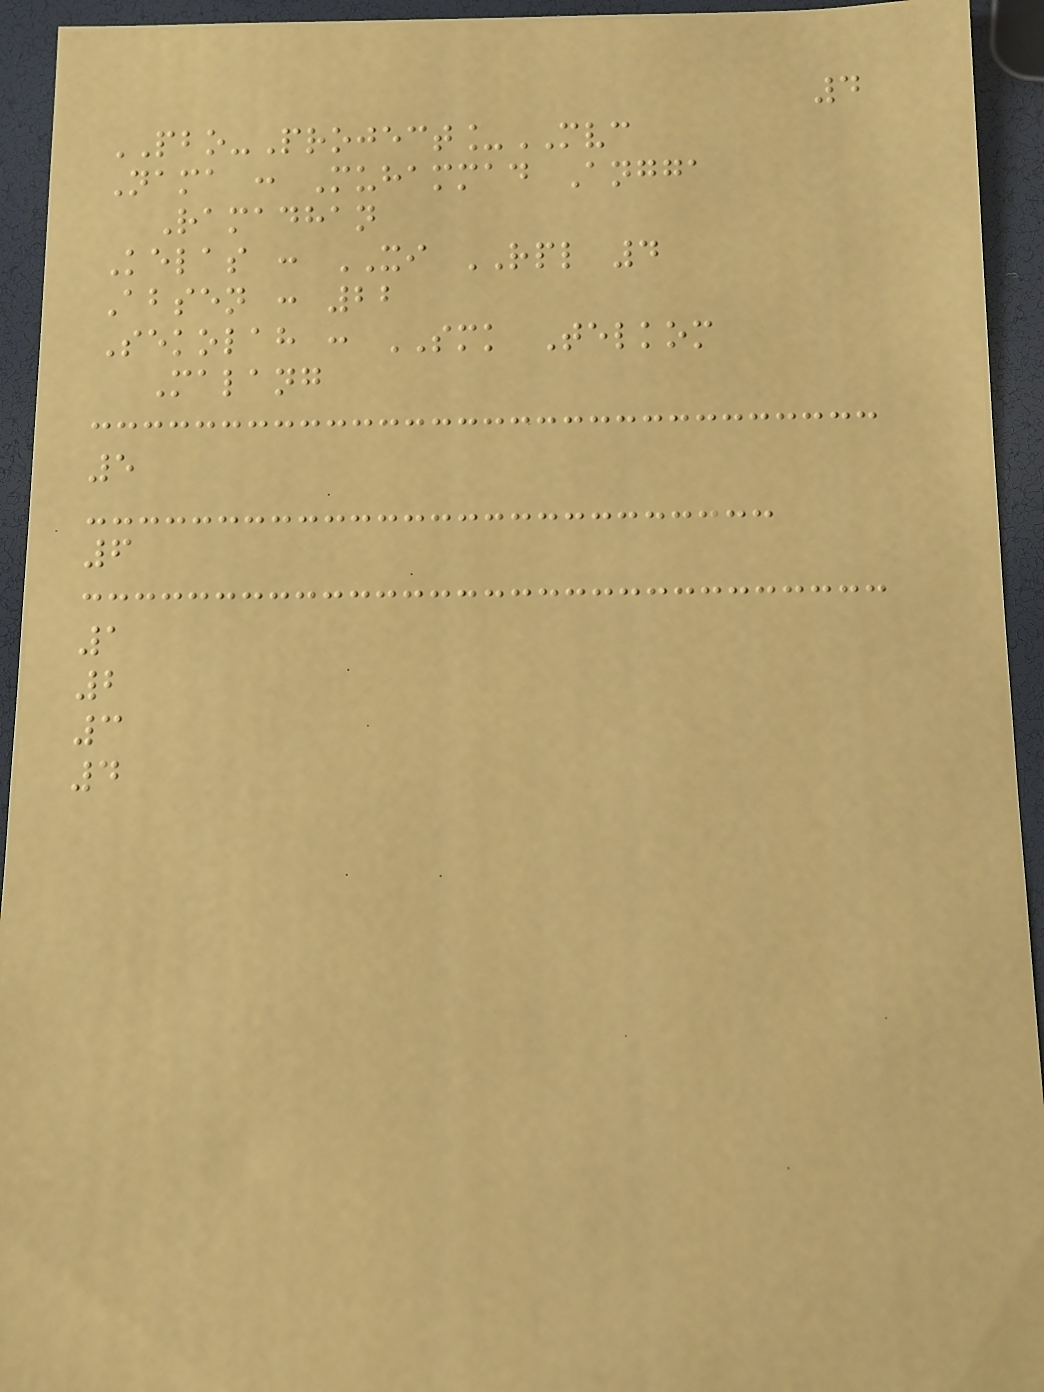4
PBO-Project_MVC
Nama : Muhammad Angga
Ramadhan
Kelas : XI RPL 4
Absen : 22
Sekolah : SMK Telkom
Malang
5
6
1
2
3
4
